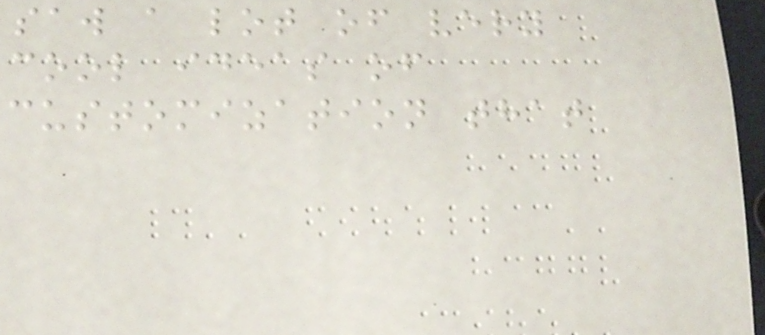saw a lot of very
cool ideas of
customization that
